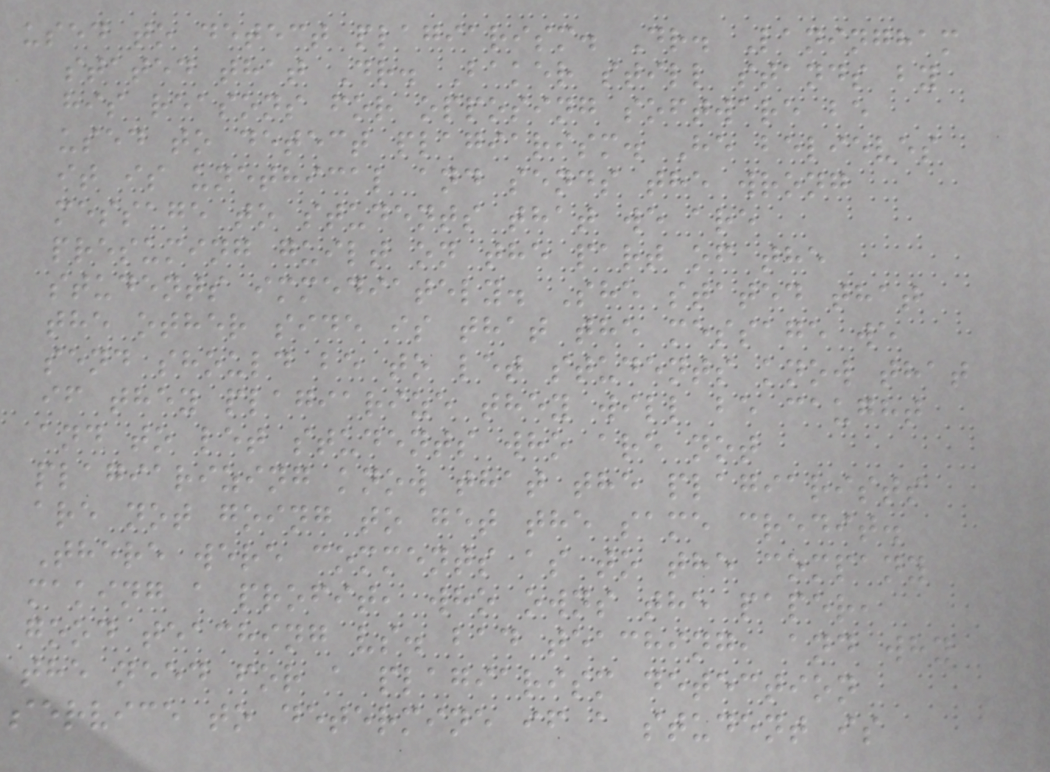used to detect plagiarism. Dr. Laningham
stated that Dr. Baker still stands by
his reasons for opposing software be
used to detect plagiarism. He believes
it is unethical and sends the wrong
message to students that we are
presuming guilt on the part of the
students immediately. She stated that
the other side is that the message we
send should be to let students know that
if they plagiarize they will be caught
and to let students who are not
plagiarizing know that the plagiarists
are not going to get the same credit.
There were comments as to the company
making a profit, who owns the paper,
good teaching vs. bad teaching, and why
the need for a plagiarism detection
service to determine if a student is
